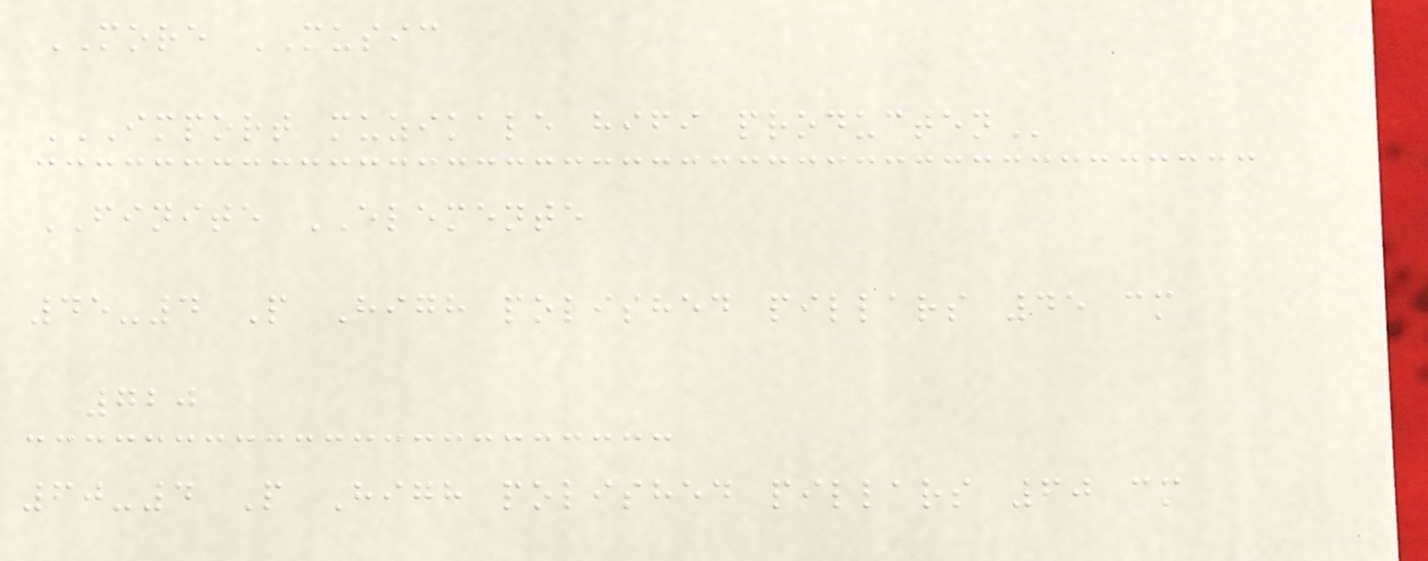MORE MUSIC
IMPORT MUZIKALE HIFI PRODUCTEN
FINITE ELEMENTE
45-4 P High polished pillars 45 cm
720
60-4 P High polished pillars 60 cm
